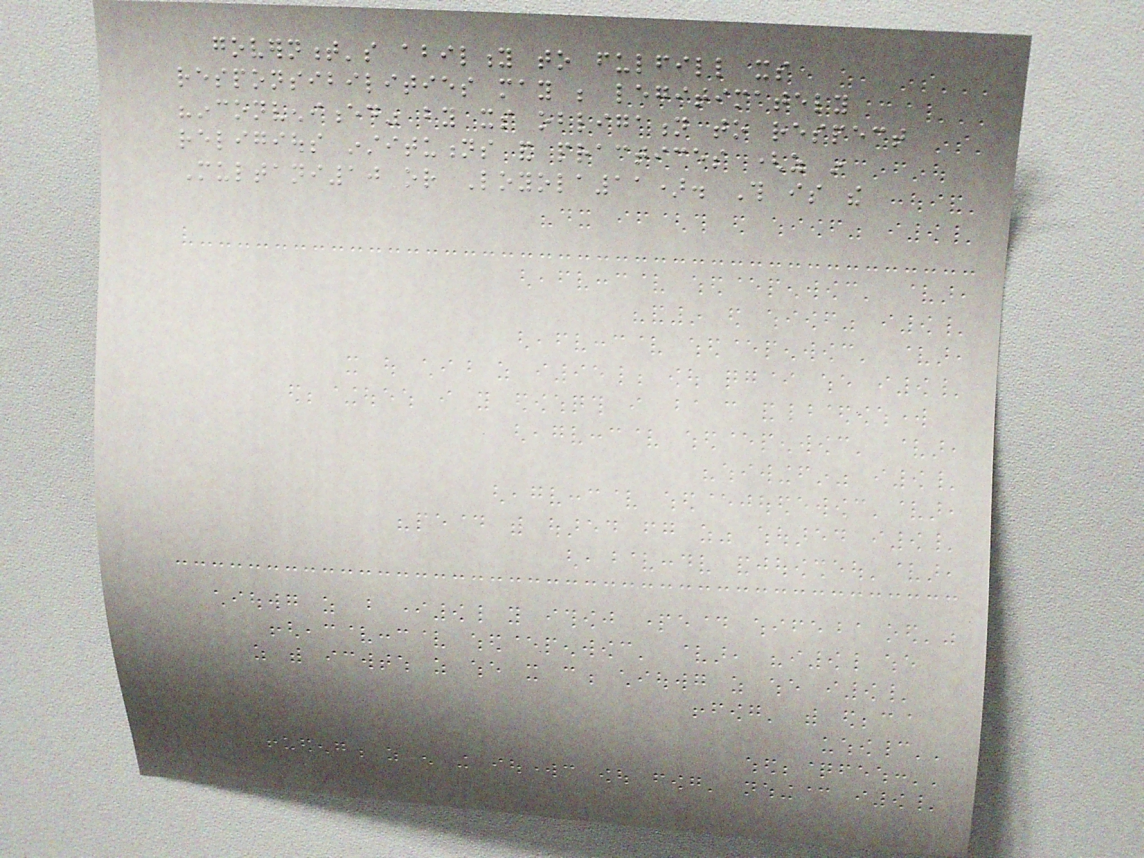government's ability to fulfill its
responsibilities may be legitimately
"inconvenienced" by its obligation to respect
religious institutions and practices (as in
Multani10 or Loyola11). This is the
